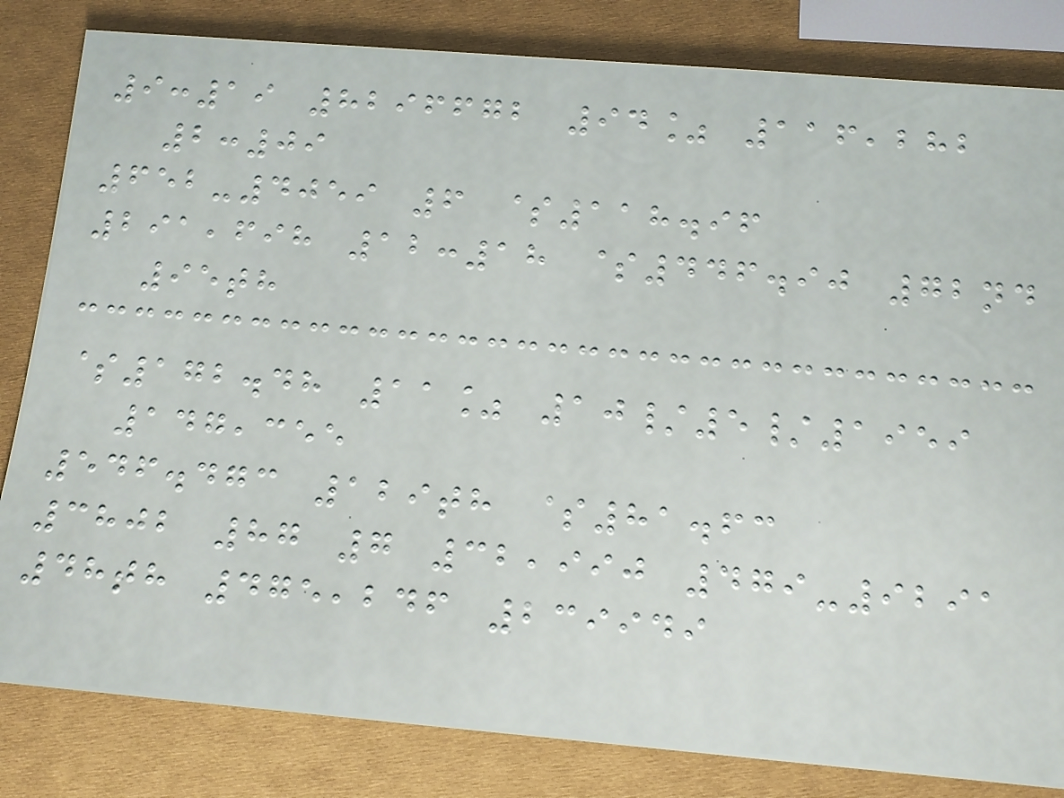9:19 8296672 94% 116,282
2:09
652-4059 6 $118.96
291,698 12:18 $446.90 72nd
95th
$172.48 11% 10/5/1959
147,355
546.473 129th $81.63
3802 87 7 32,990 479-9291
48th 475,246 239949
